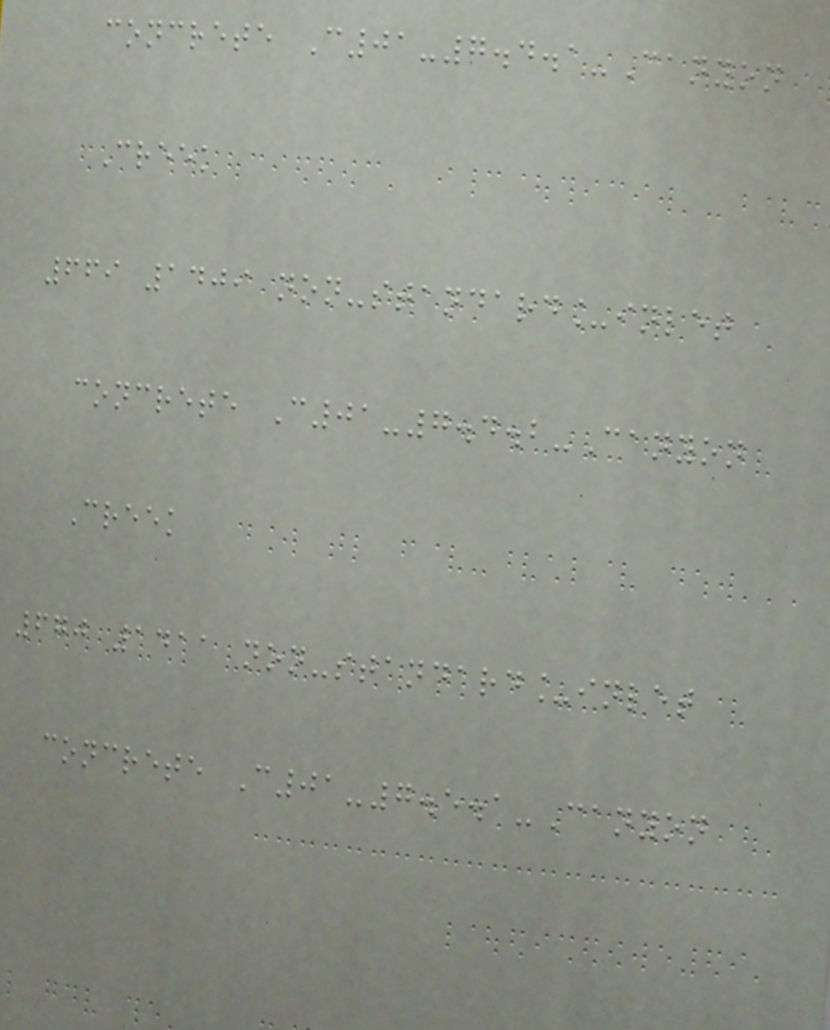concrete C01-7.4.1-Canyon
Creek
669 1409 non-standard_inlet
concrete C01-7.4.2-Canyon
Creek
670 1411 non-standard_inlet
concrete C01-7.5.1-Canyon
